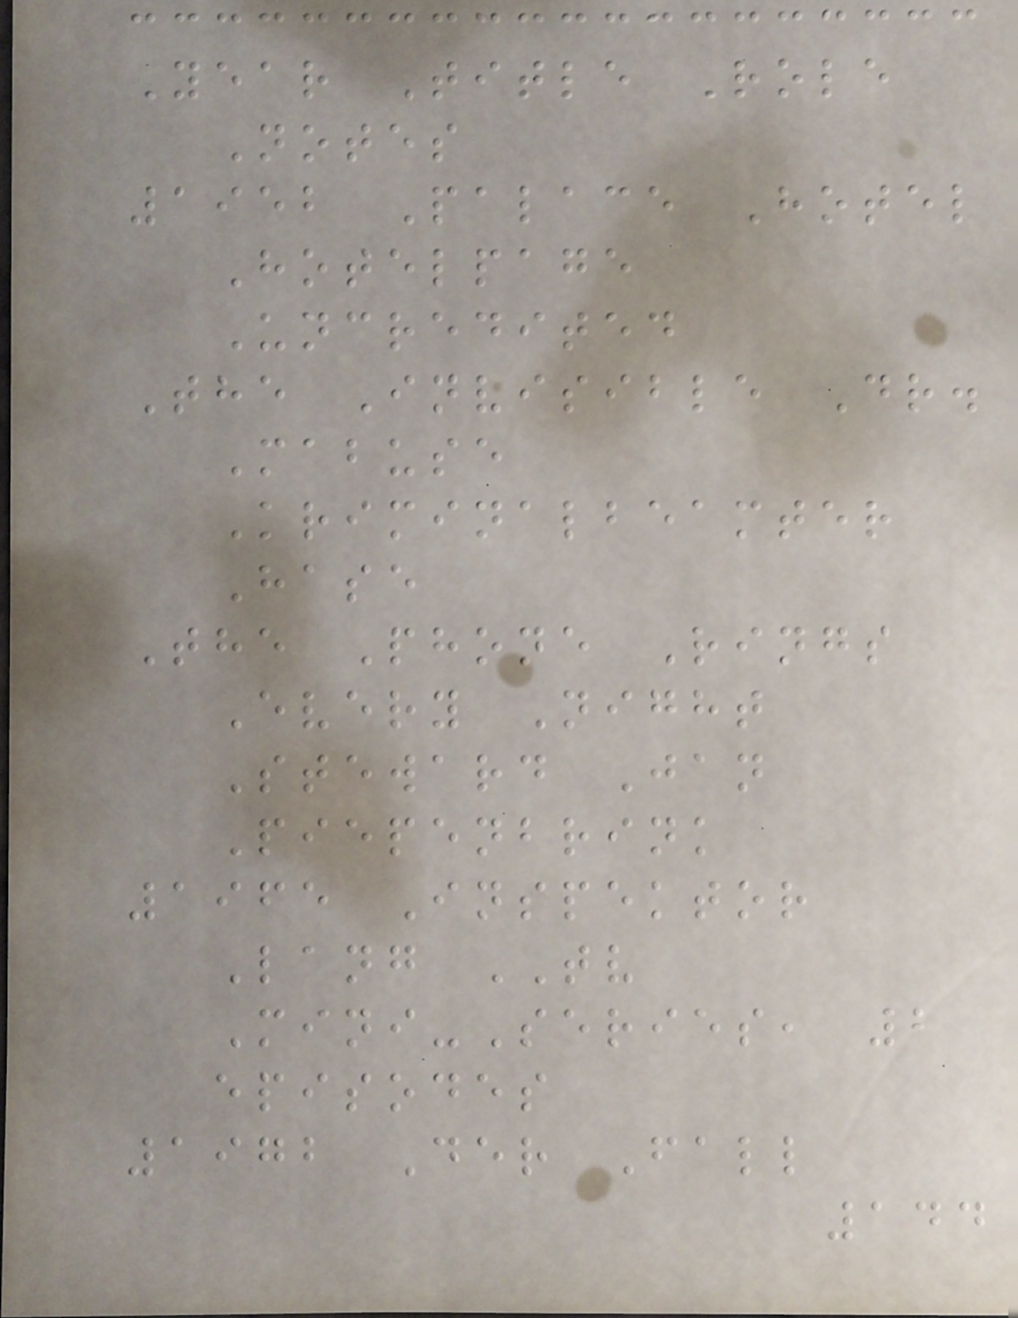Year Title Role
Notes
1952 Palace Hotel
Hotelpage
Uncredited
The Invisible Dr.
Mabuse
Kriminalbeamter
Hase
The Phone Rings
Every Night
Steward Jan
Piepenbrink
1965 Inspektor
Lang TV
Mini-Series, 2
episodes
1972 Der Fall
144
